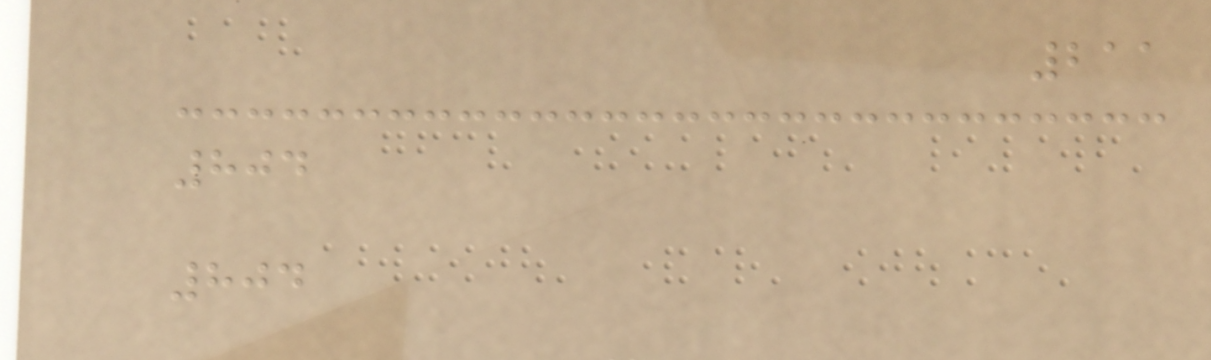211
804
804
